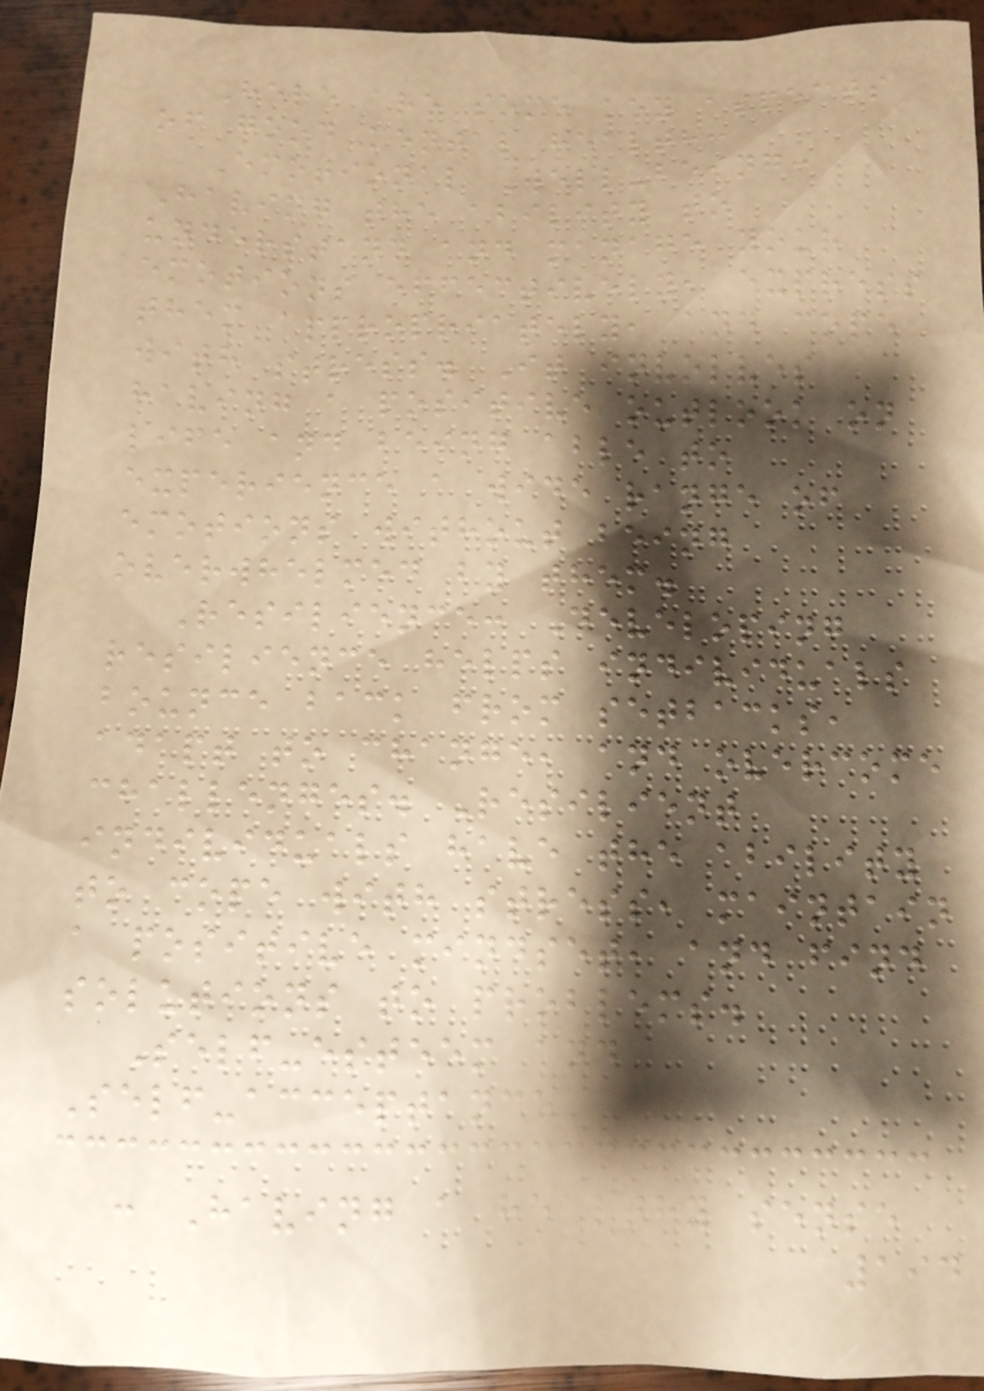Here are some key aspects
of good mental health:
Emotional Well-being:
Having the ability to
understand and manage your
emotions effectively, express
them appropriately, and cope
with stress. It involves
having a positive outlook on
life and being able to
experience a wide range of
emotions without being
overwhelmed by them.
Resilience: Developing
resilience helps individuals
bounce back from setbacks,
adapt to change, and overcome
challenges. Resilient
individuals have the ability
to cope with stress, maintain
a positive mindset, and find
solutions to problems.
Self-esteem and
Self-acceptance
: Having a healthy sense
194
